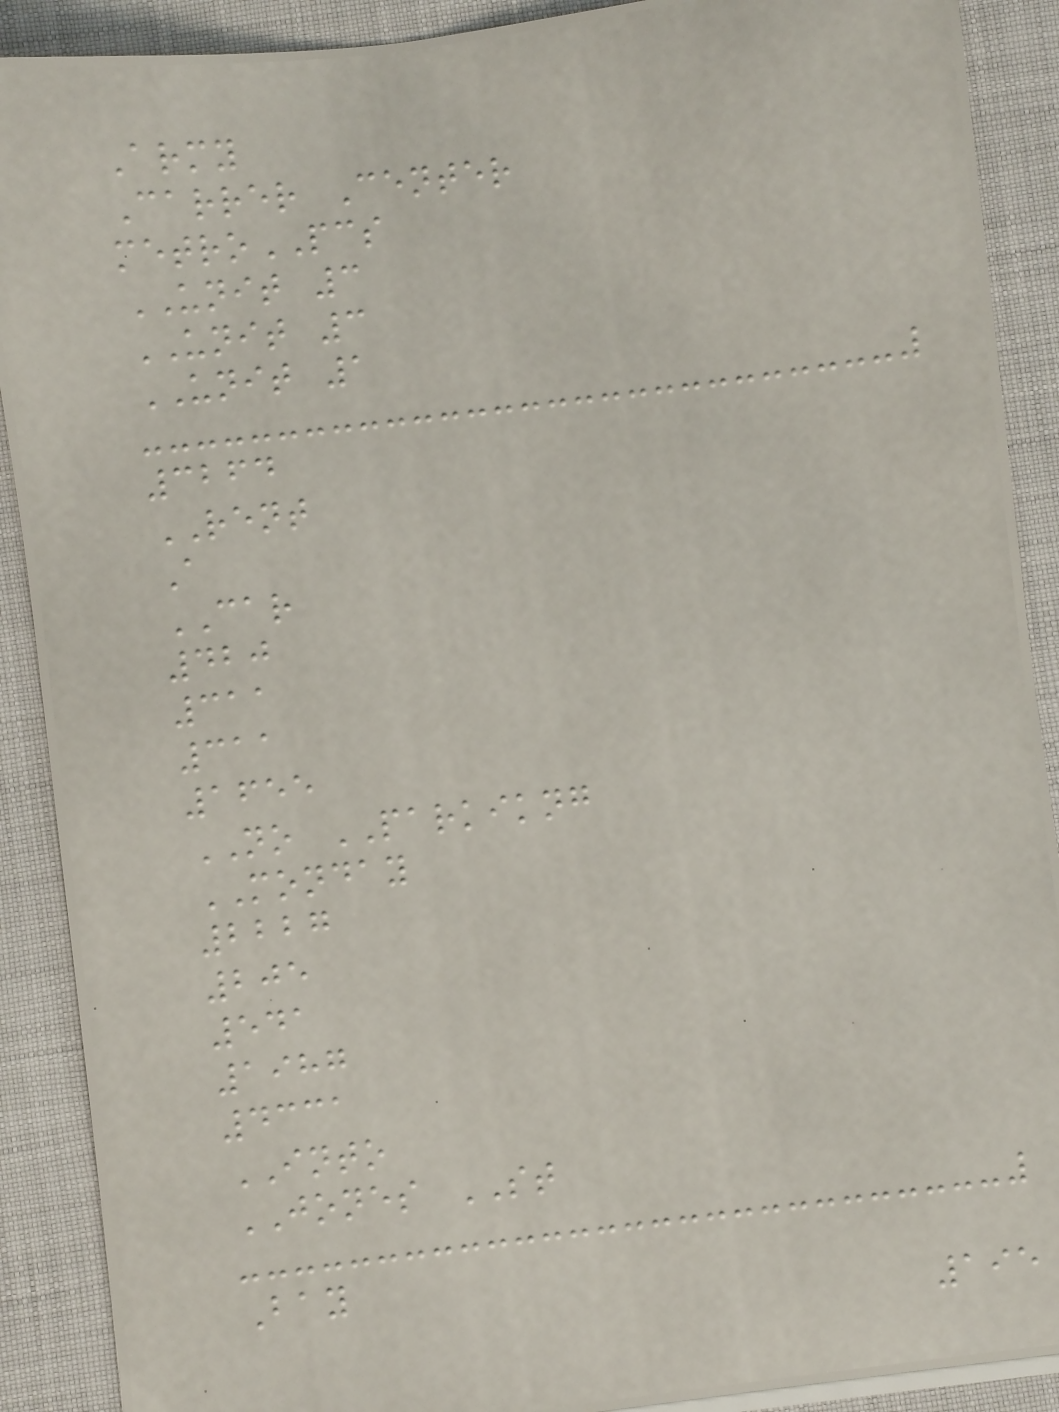Army
Carrer Center
metroPCS
UNIT 3
UNIT 3
UNIT 1
3264
RENT
A
CAR
420
311
311
1655
NO PARKIKNG
MONDAY
2227
205
541
1987
4331
INTO
JONES ST
Bay
195
